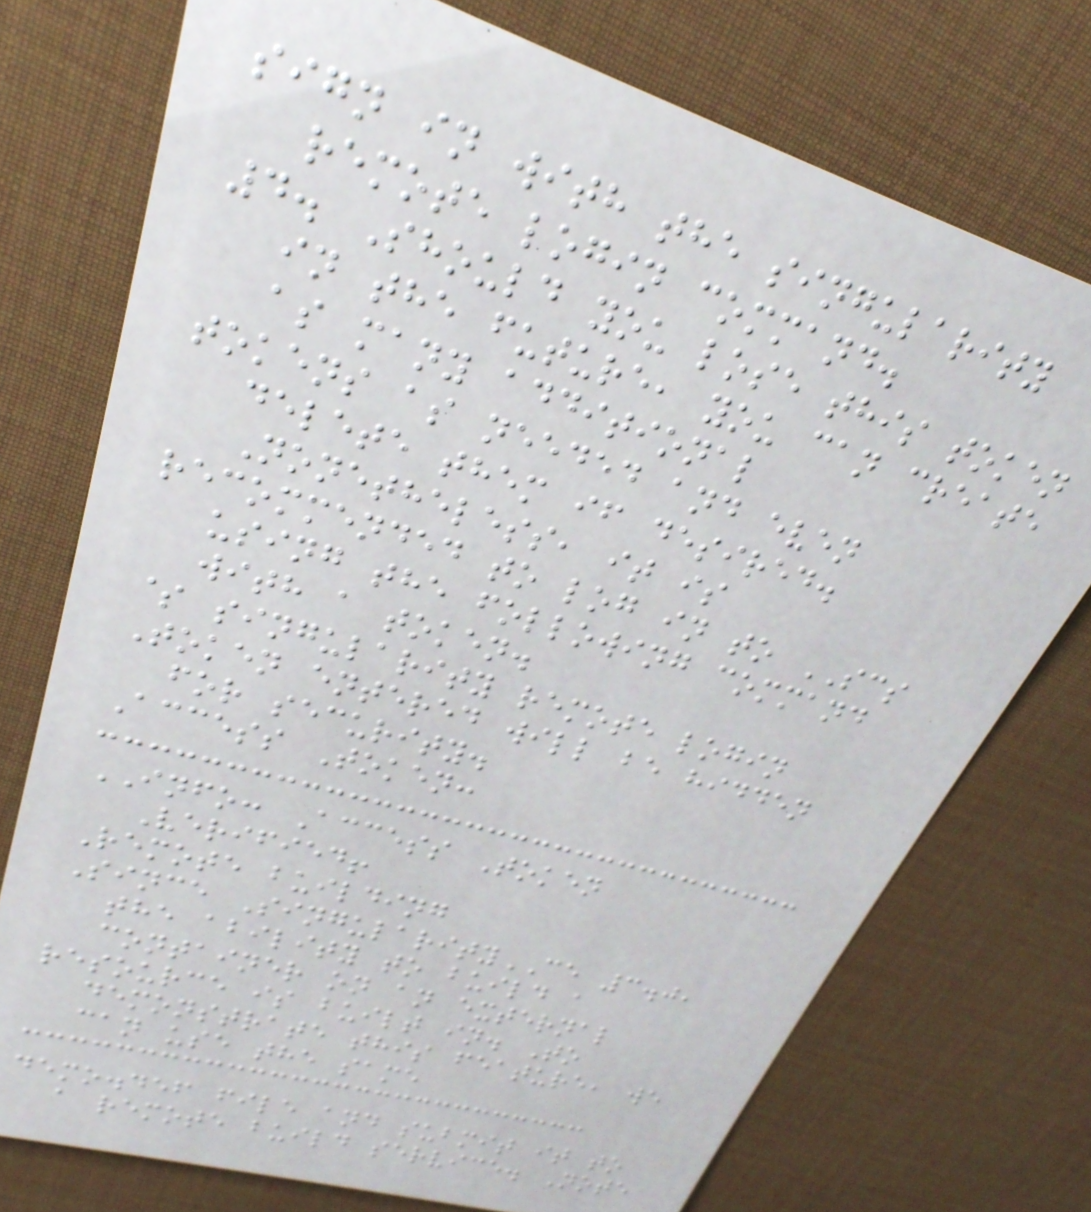sign in with the singularity
remote login command.
4. Should you lose this token
in the future, you can create
as many additional
tokens as needed and even
delete them if desired.
Nonetheless, it is
recommended to log in to SCS
using the following command
with a token.
$ singularity remote login
Token entered will be hidden
for security.
Access Token:
INFO: Access Token
Verified!
Remote building
Since SingularityCE 3.0,
the ability to build a
container on an external
resource is built in. To
demonstrate this feature, we
can use the same
demo.def file and submit it to
a remote build service. Note
